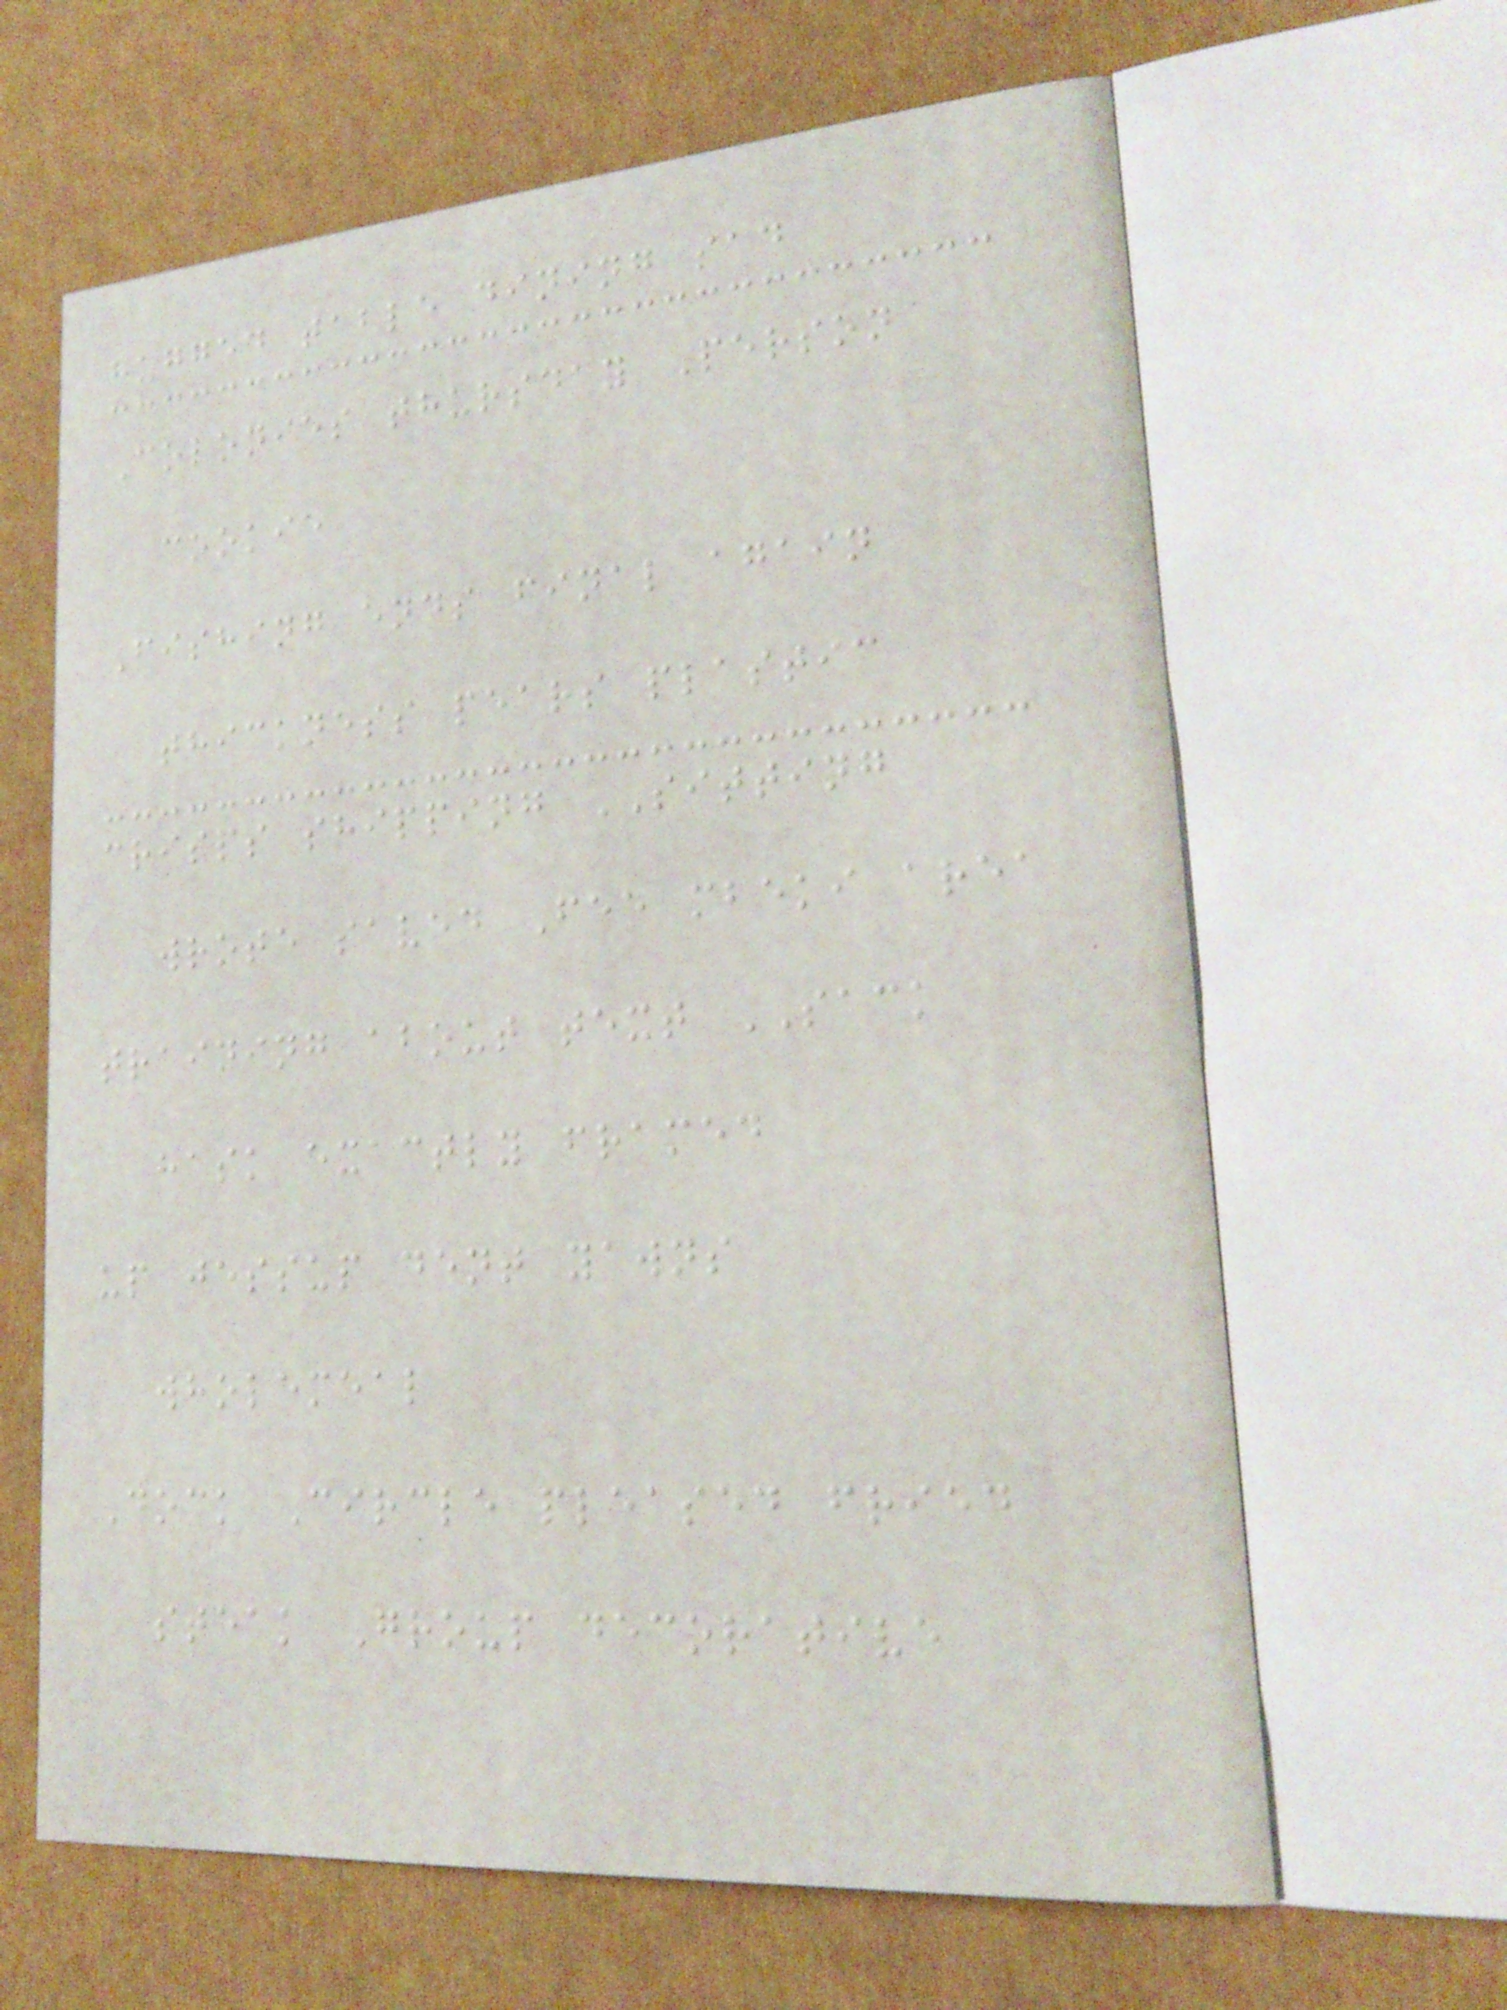hugged table dining sad
Colonies thursday Person
cookie
Fishing ends final again
thickness pears plastic
crisps shipping SITTING
wrote saved Fee mbeki area
training about text SACK
hask exactly framed
up jessup dent yawns
wholemeal
Dock Circle pleased fried
steak Group decorative
